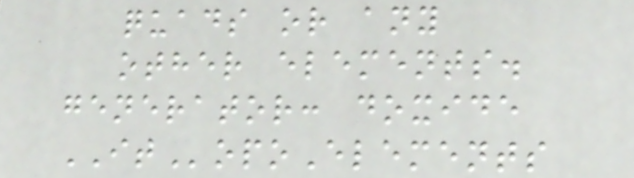quads or any
other elements.
generator: doxide
ITopoElements
